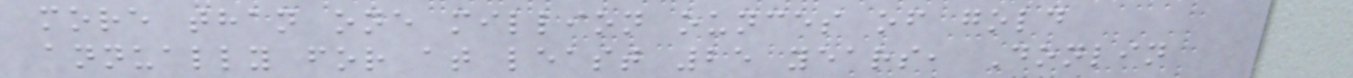more than one million ounces of gold
annually for at least 25 years, Donlin
